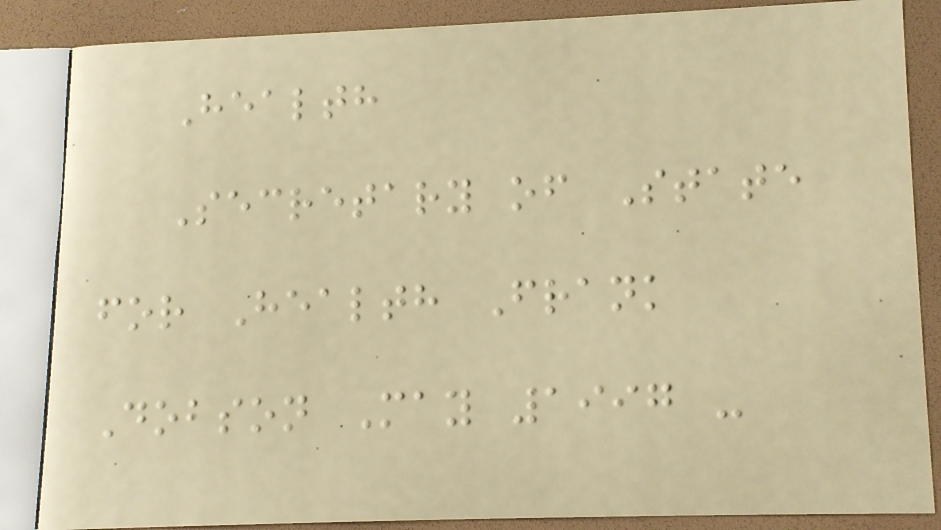Health
Secretary of State
for Health Frank
Dobson May 1997 -
